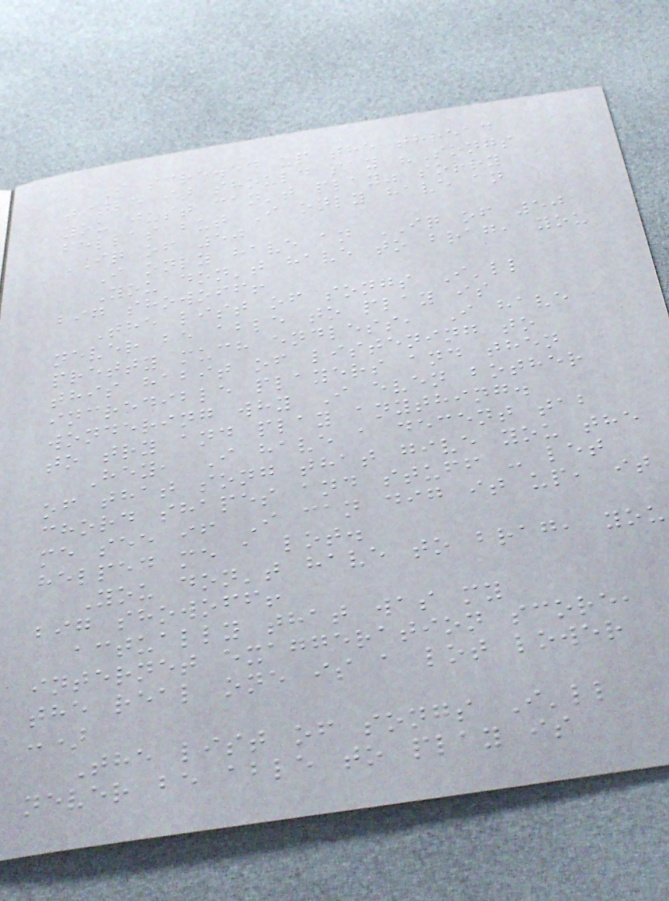I screwed up the thread
title it should say "Songs
you just can't play" sorry
fellas but I only have an
IQ of 50
I only have an IQ of 50
You don't have to brag, you
big showoff!
The list of songs I'll
never be able to play is
pretty much endless, I have
this habit of listening to
incredible players and then
wondering why I even bother
to try and play anything.
Hey, I have a decent tab
of that song that give you the
chord shapes and stuff - let
me see if I can dig it up, it
helped me a lot.
You don't have to brag, you
big showoff!
actually that was my
internet exaggeration score,
the real one is a lot lower
:)
The list of songs I'll
never be able to play is
